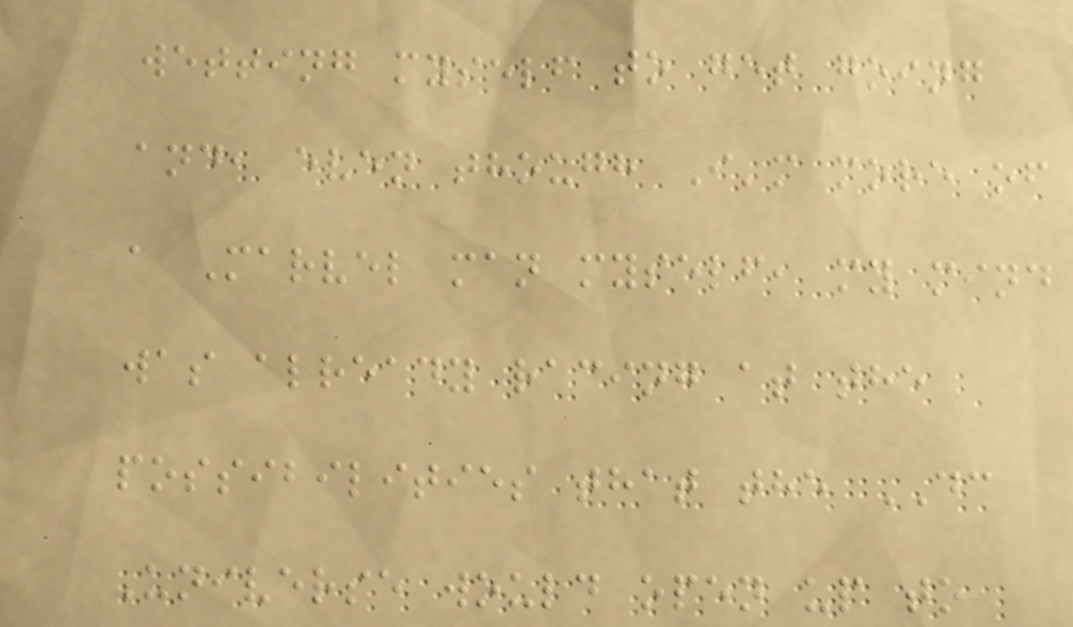wetting myself to get going
and, even though I'm more of
a Marvel man myself, my mind
was already racing at the
possibilities that the DC
Universe would open up to
